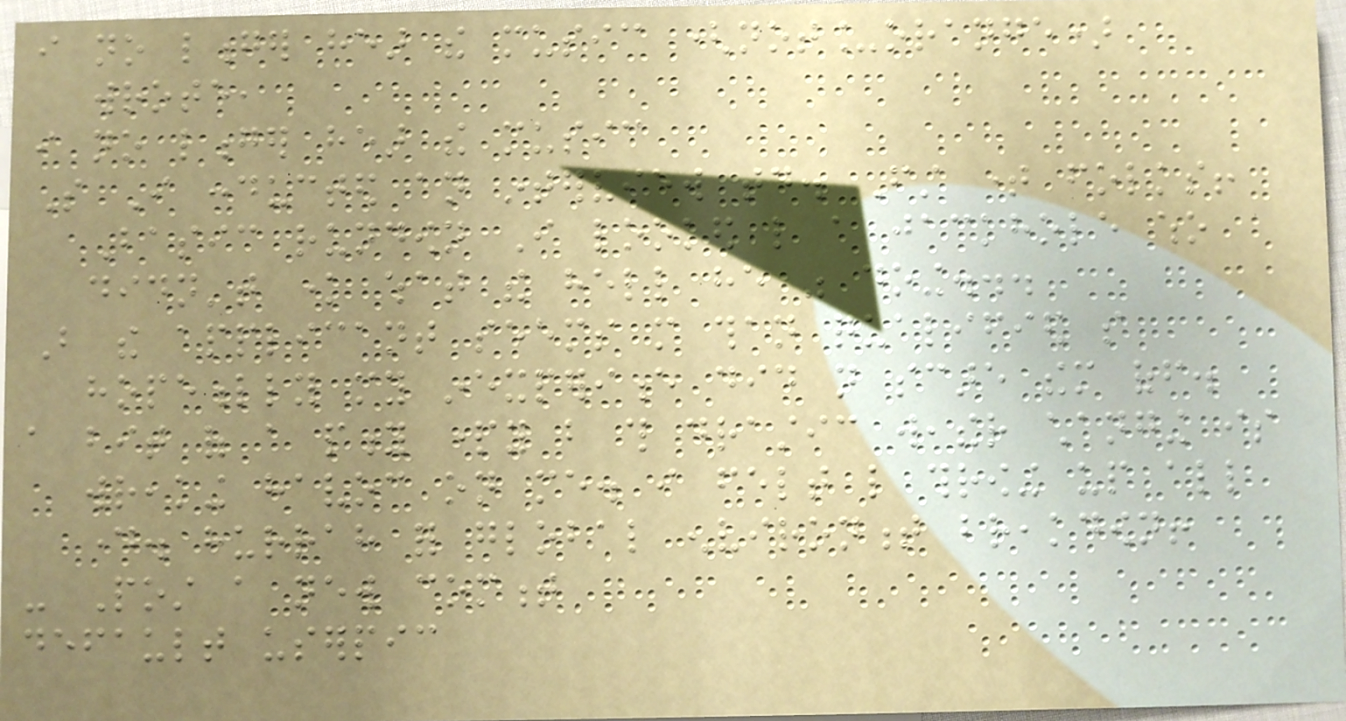i no longer hear the music (not_orange)
wrote,
i no longer hear the music
So I conducted an interview today. First time folks!
Basic rundown I looked like a jackhole who
didn't know what the hell he was doing...
But the applicant seems more than qualified so
hopefully my inexperience did not scare them off.
a bit of a pity party but this drastic weather changing is
wreaking havoc on me. i felt like throwing up all
day. hurrah for global environment breakdown!
- Post a new comment
default userpic
